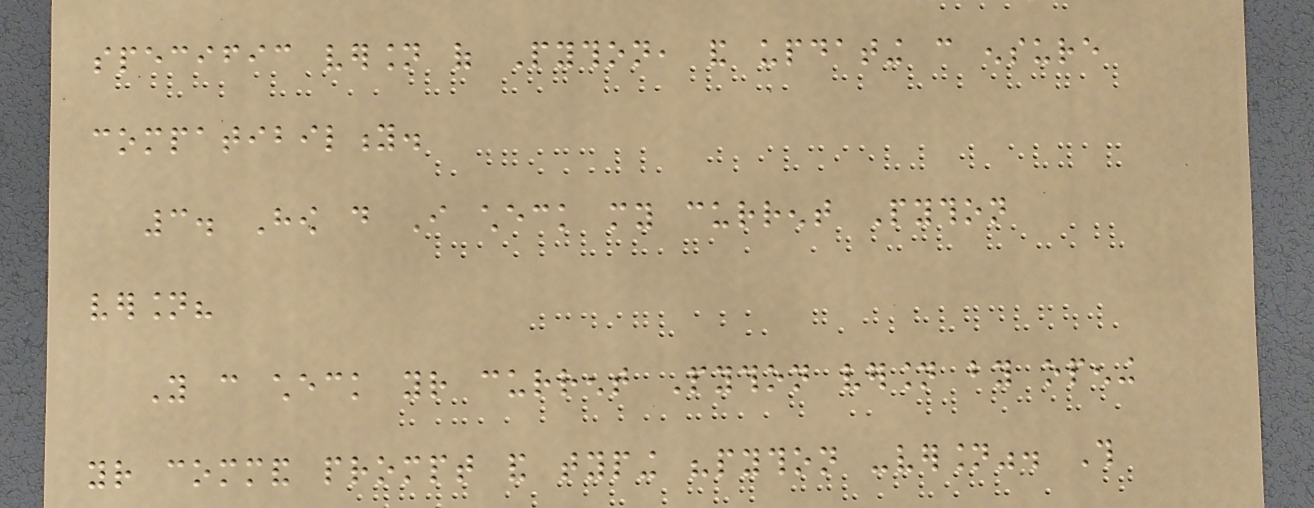specific version of Python, and updating can ensure
compatibility.
3. How do I check my current Python
version?
You can check your current Python version by opening
your command prompt and typing "python -version". This
